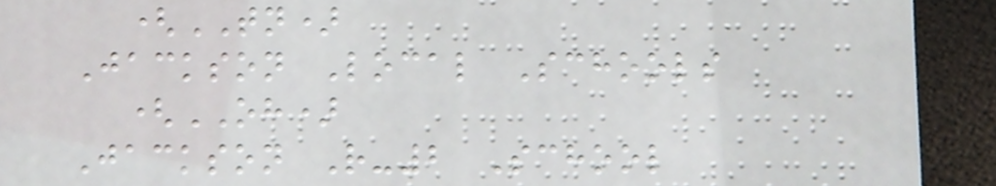(TN)
Jackson Local Schools
(OH)
Jackson R-2 School
